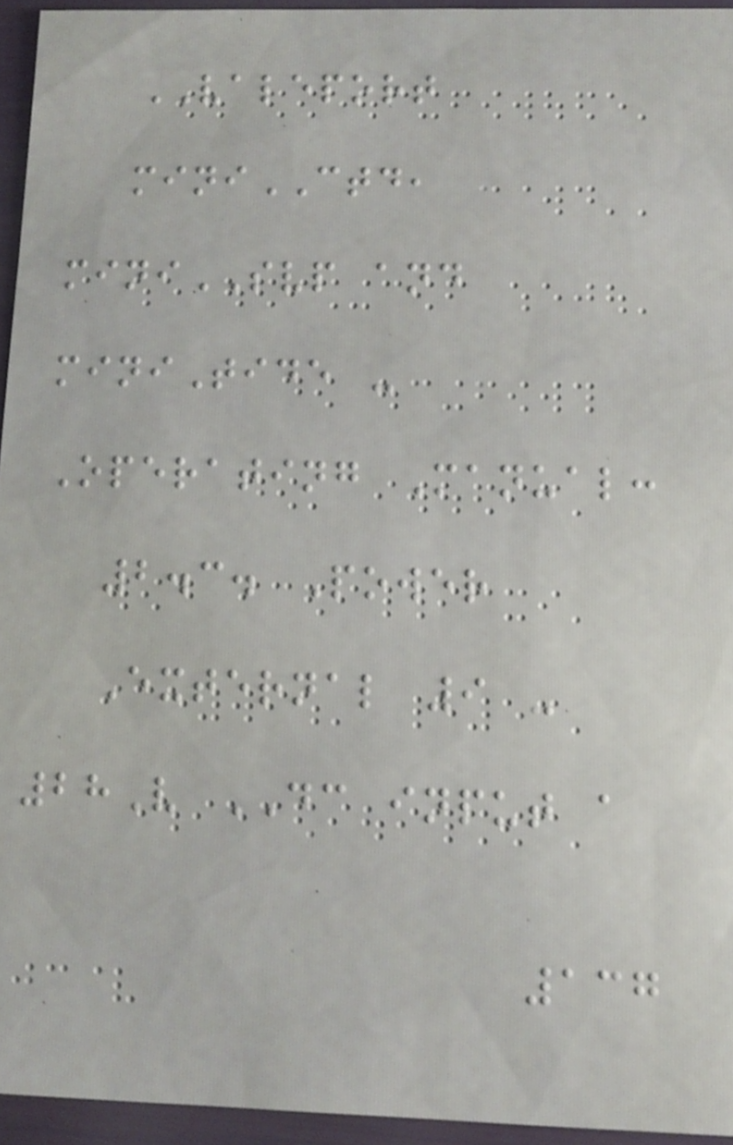VALEPORT
miniCTD,
miniSVP and
miniTide -
Operating Manual:
2.3. Power
External 9 -
28V DC input a
137
